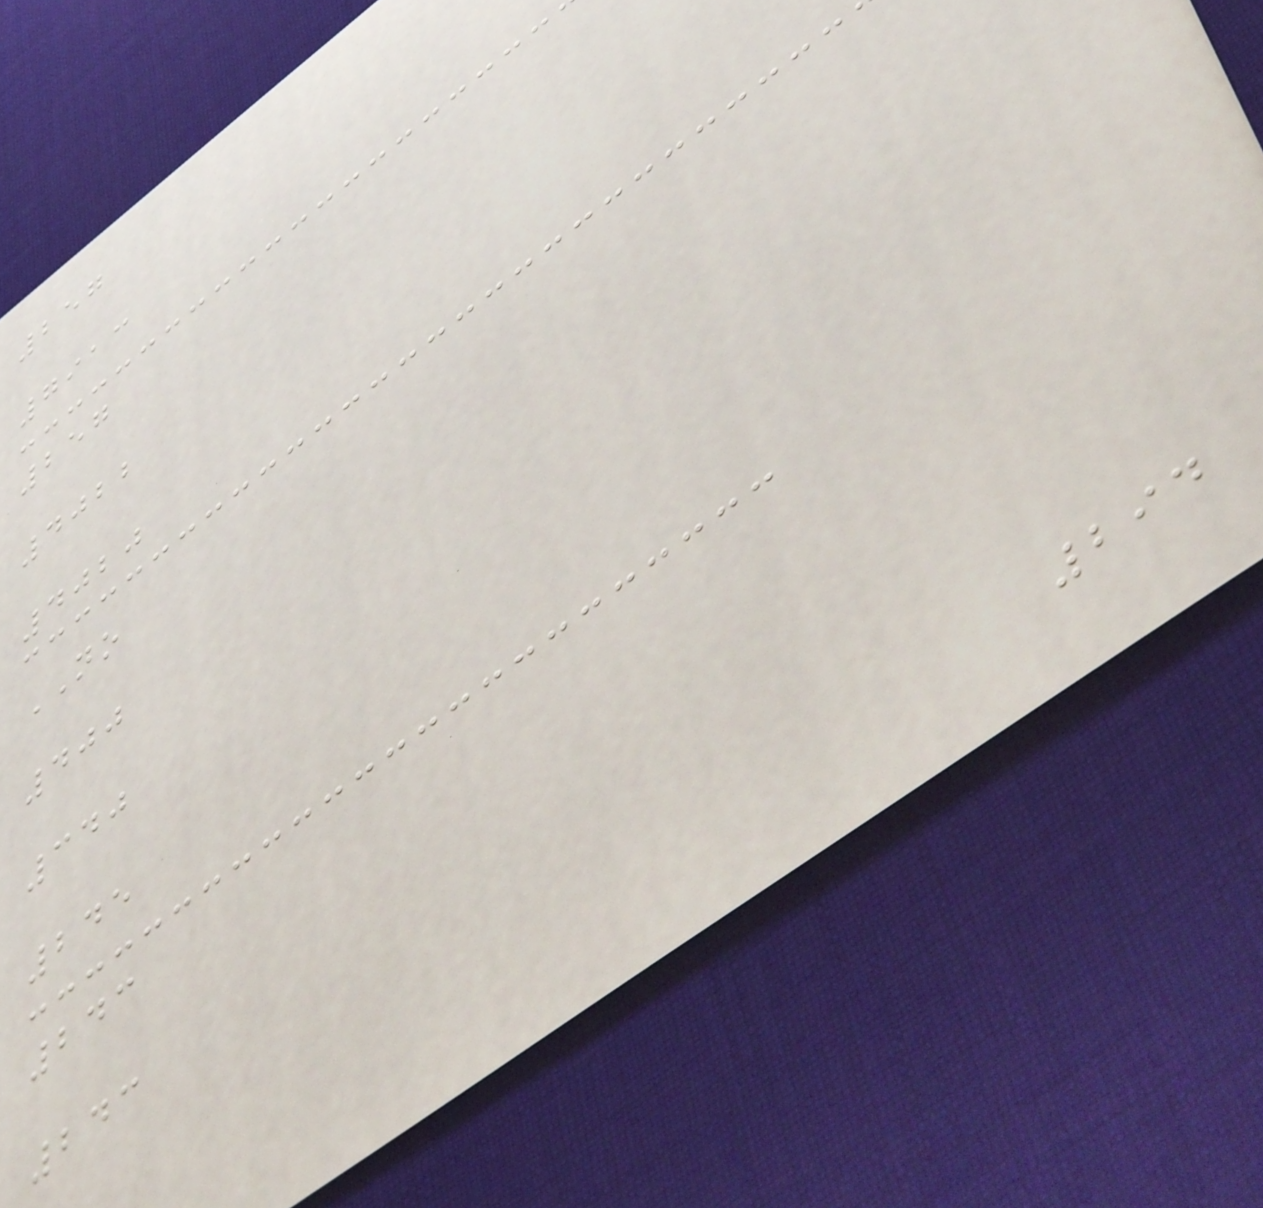257
7913
257
4022
4020
NO
400
340
245
243
243
294
